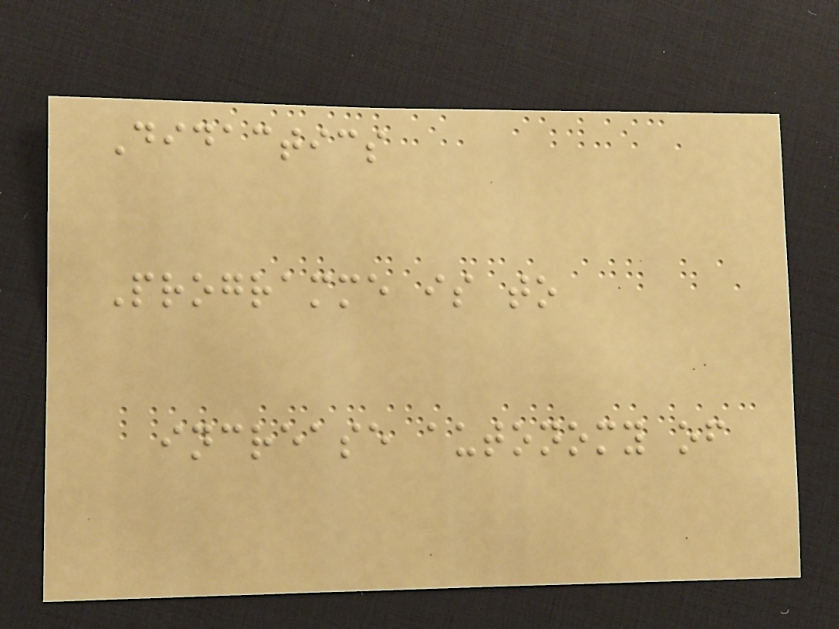Didactics
Programme is to
increase autonomy of
